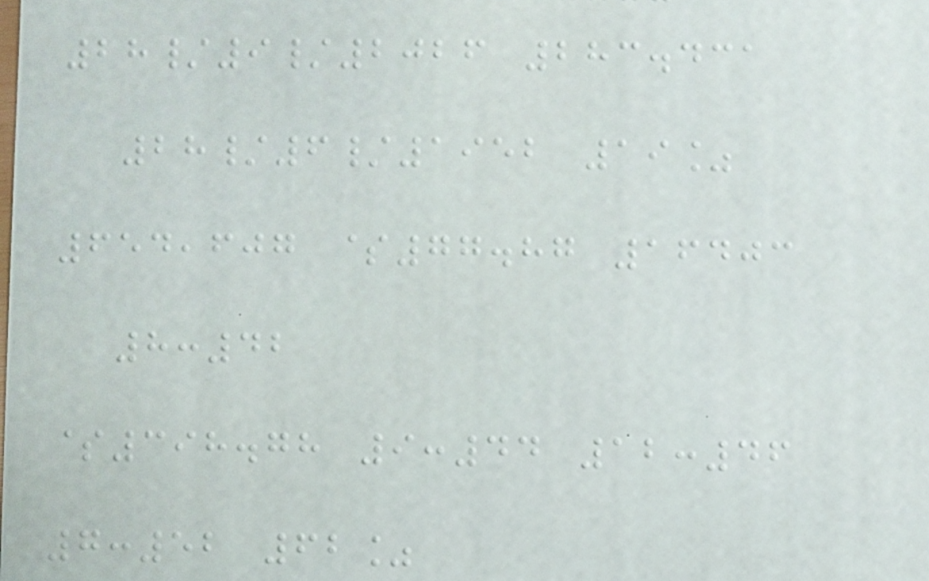28/9/2026 283.431
28/6/1952 19%
654,607 $77.87 16403
8:42
$398.78 9:44 12:46
7:52 62%
